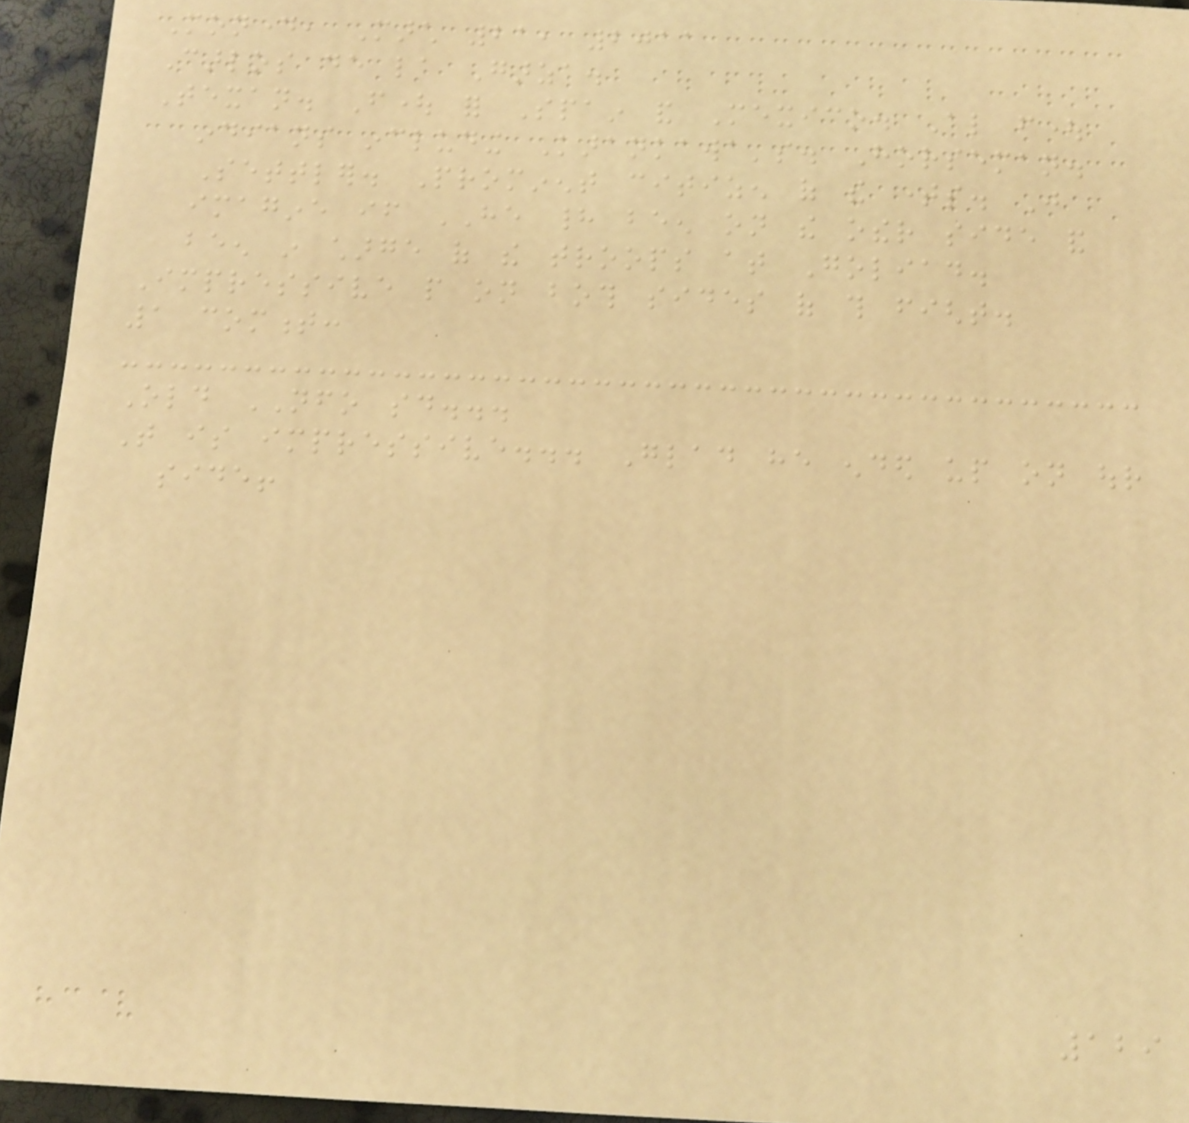Monday, March 21, 2011
Carlos de la Garza.
Texan. Fought for Spain and Mexico. Also fought
indians including Karankawa's. Horseman.
Settler. Prominent citizen of the times. Just
imagine if HE had been on the other side and
been in charge of the troops at Goliad.
Impressive people on both sides of this fight.
1 comment:
Old NFO said...
That is impressive... Glad he ended up on our
side!
129
